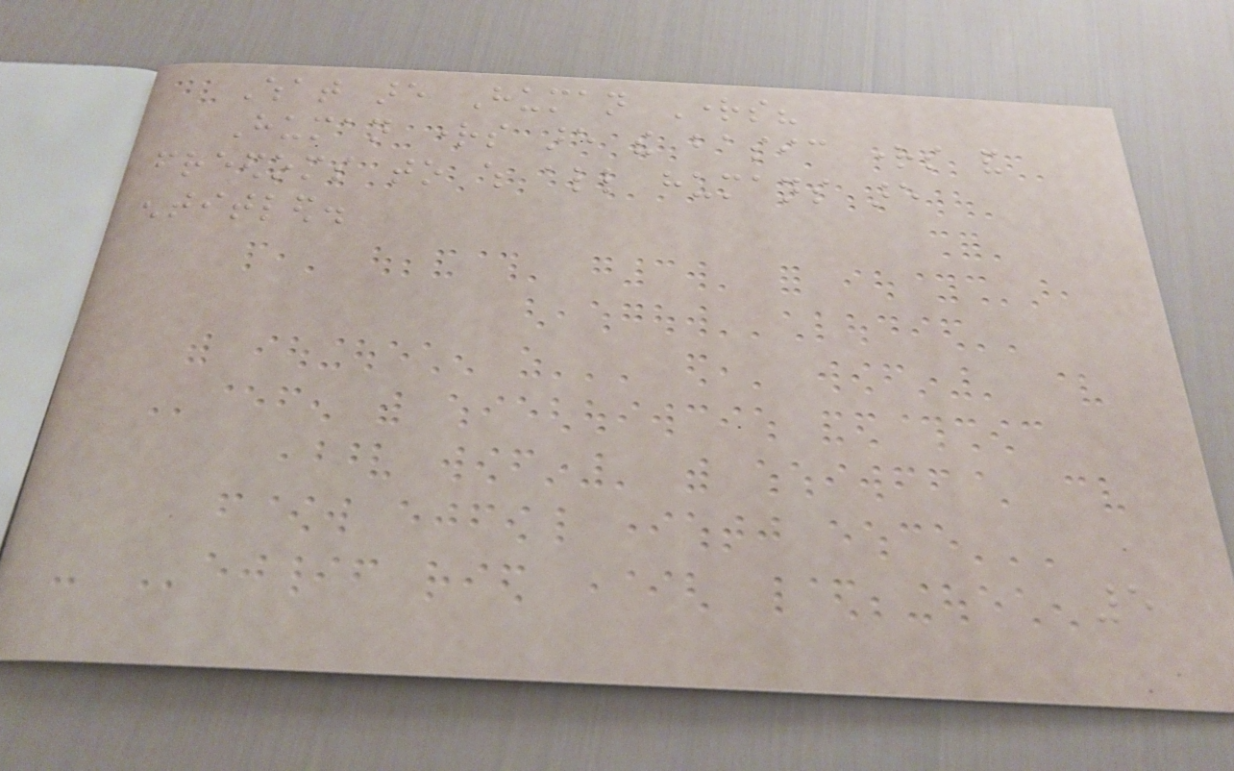What are Human Rights?
Human rights are the basic rights and
freedoms to which all humans are
entitled.
5
